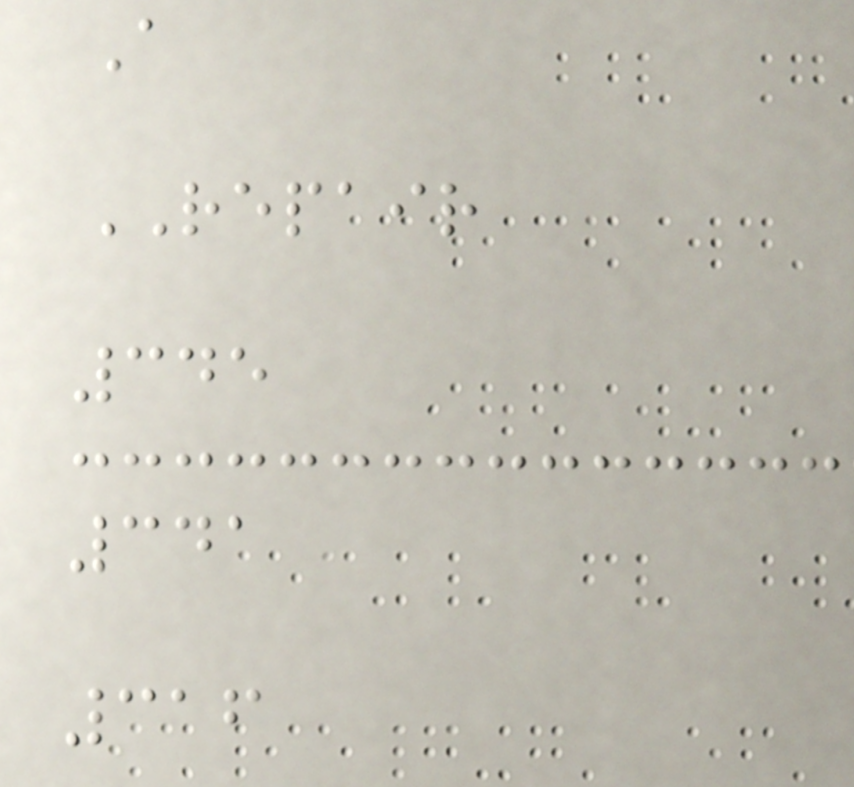A
REPAIR
345
341
316
